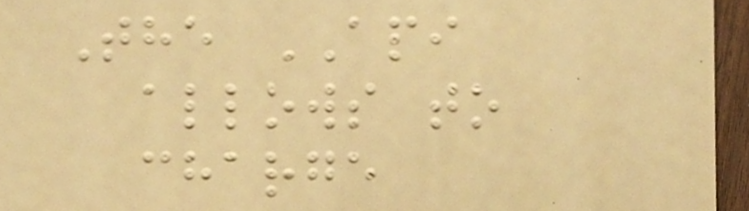The API
allows to
charge
